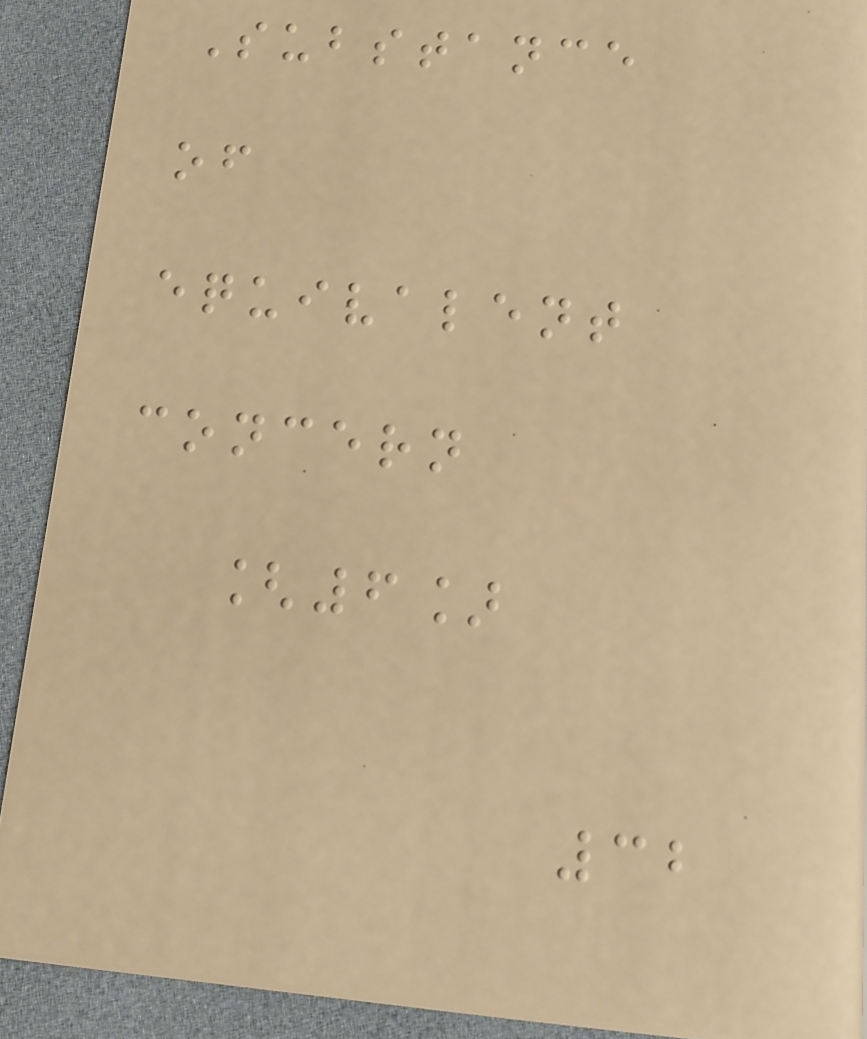Substance
of
equivalent
concern
[6]
32
